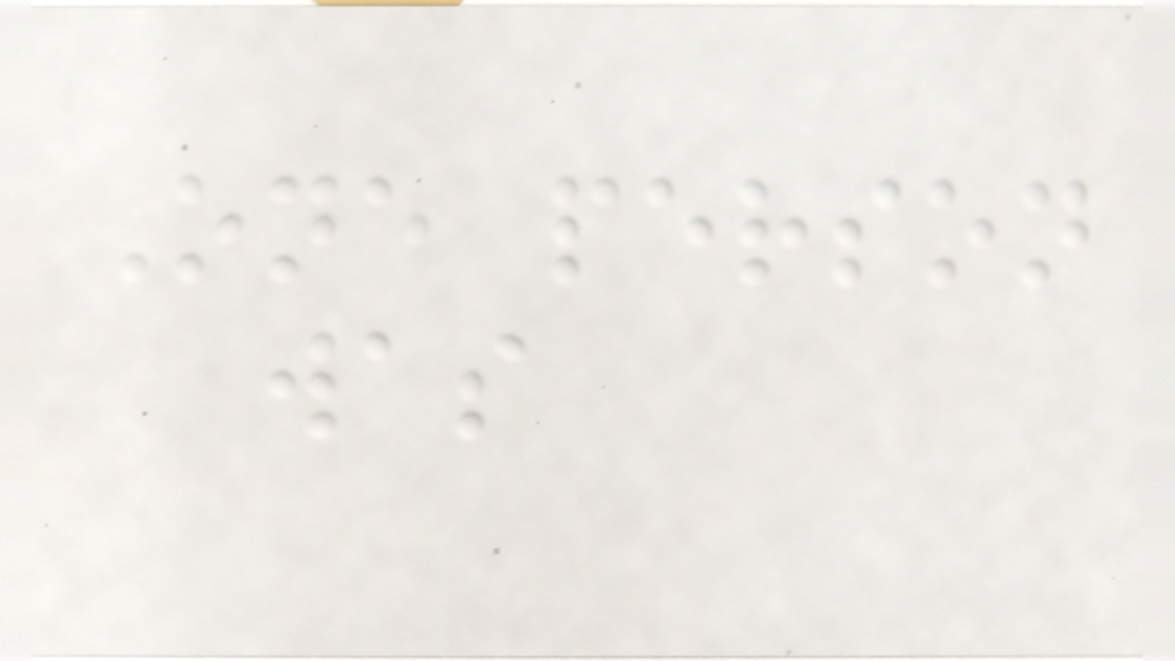One person
was
